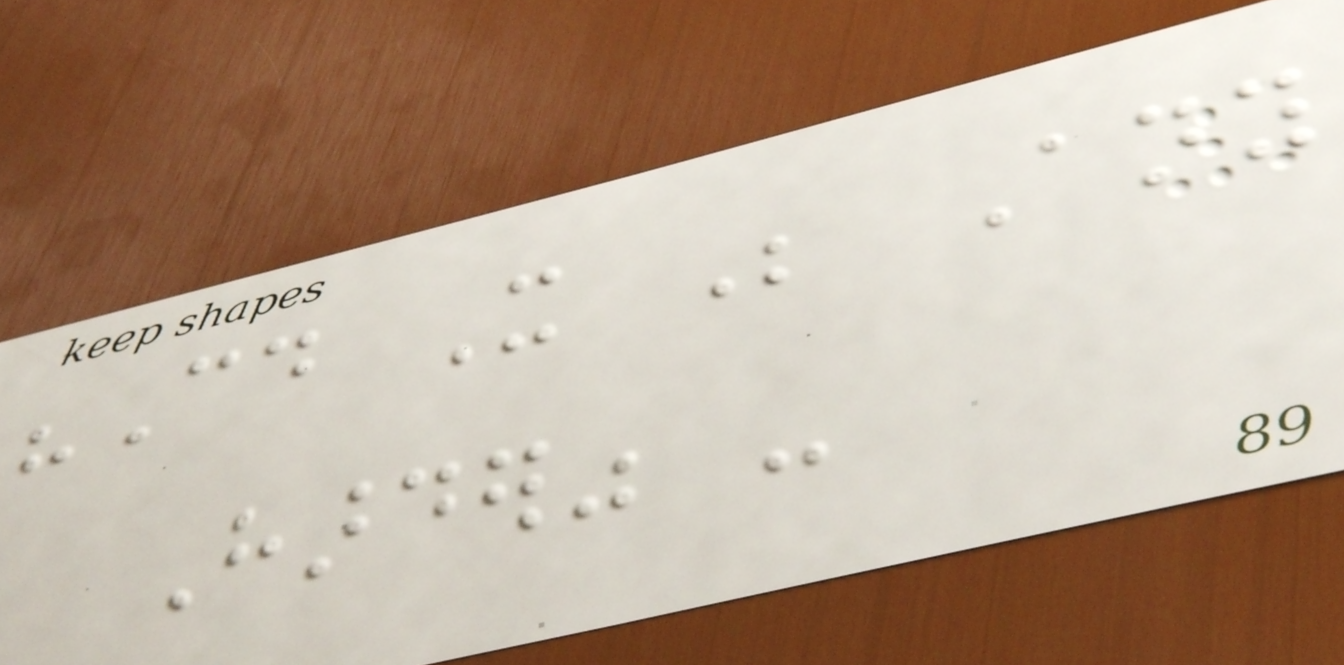"Could It Be Any
Harder" -
